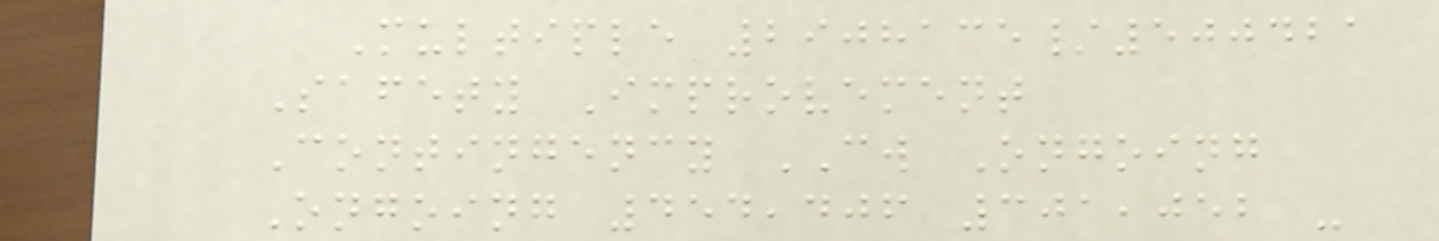Multiple 2908135/500421
Safety Improvement
Contingency CW Ongoing
Ongoing 454,406 301,052 -
